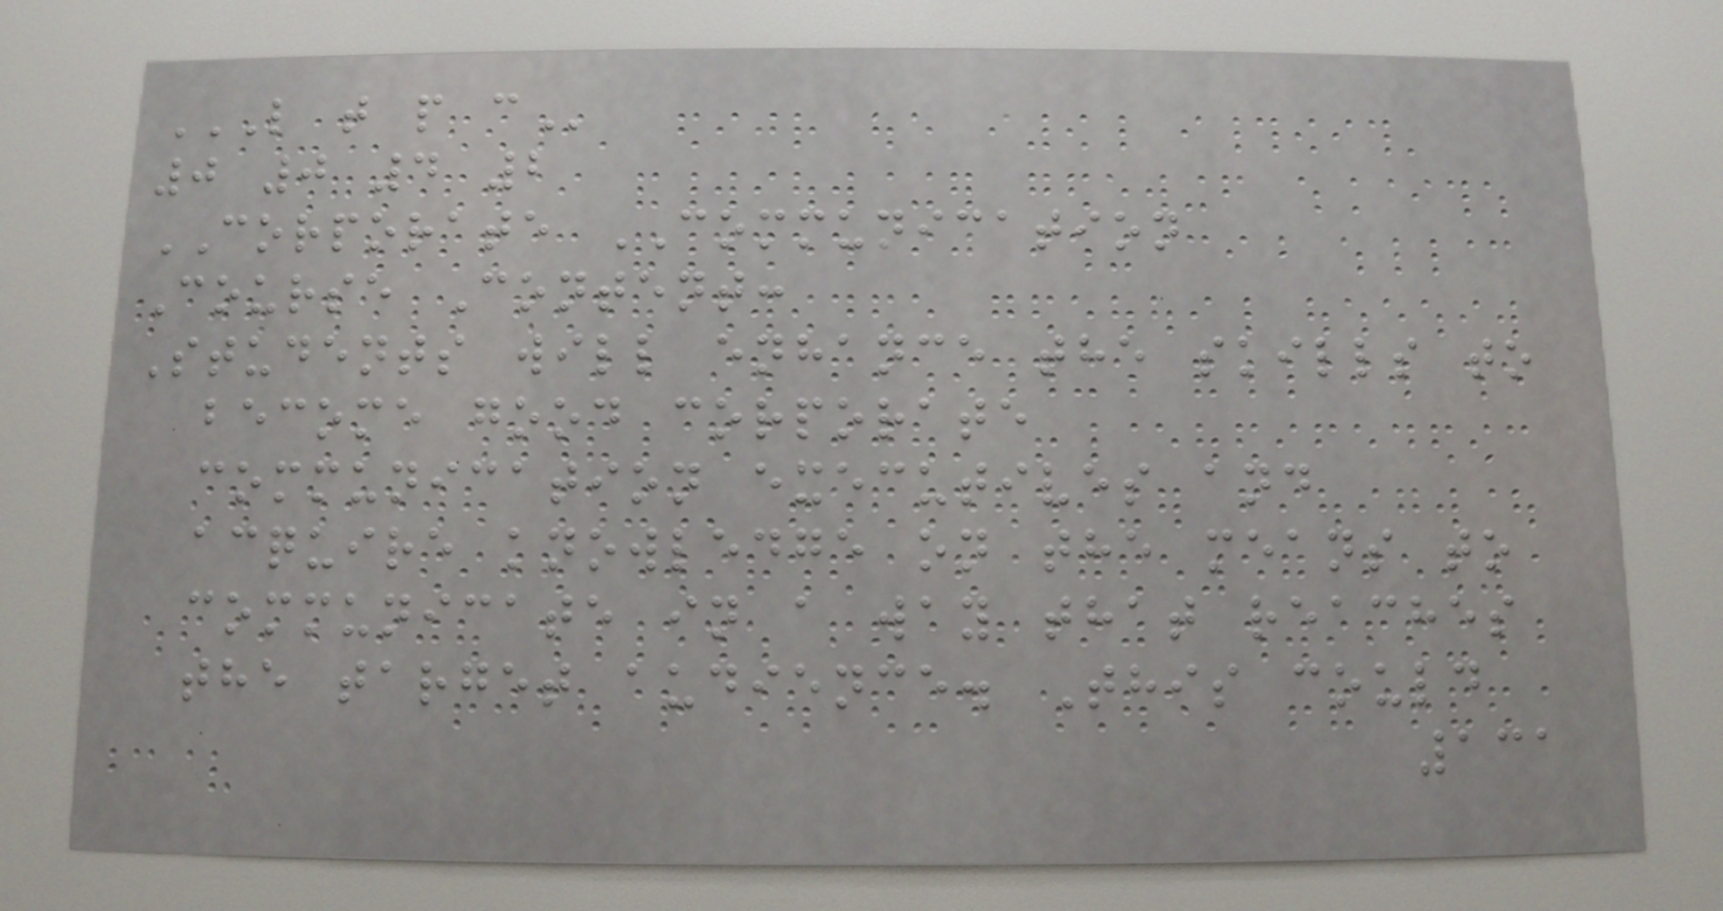L T P C
0 0 4 2
CORPORATE COMMUNICATION
Course Content:
Students will enhance the skills to
become good corporate
communication executives and
acquire knowledge on the means to
communicate in a way that reaches
the target audience. This could
131
